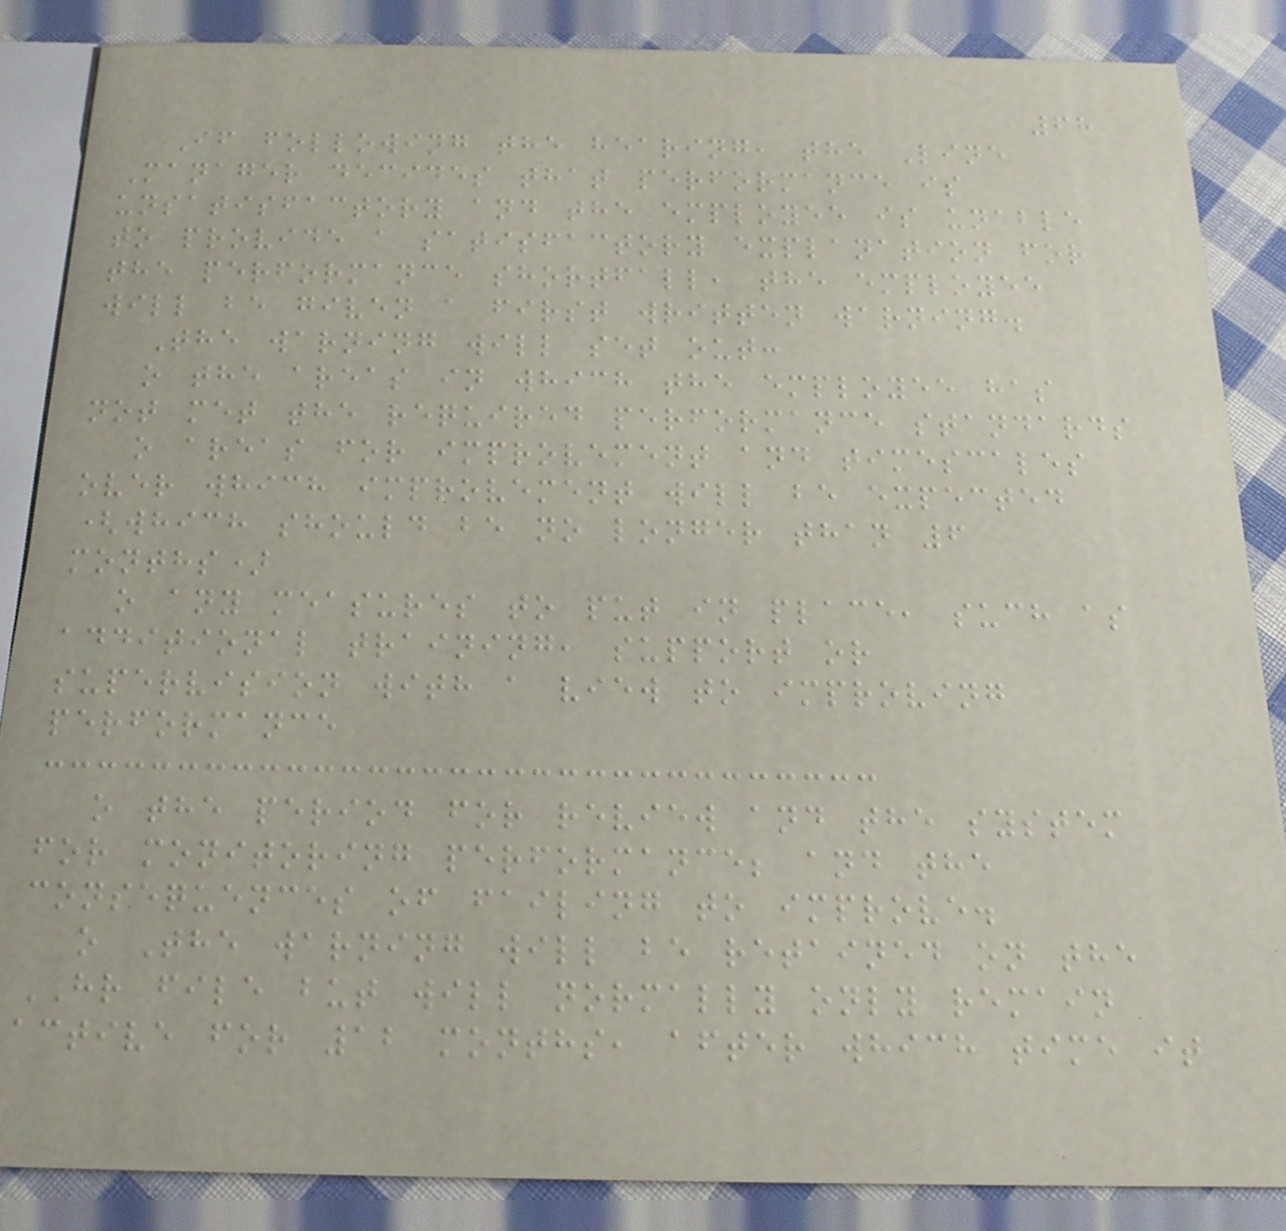68
If following the hearing, the Line
Manager decides that performance is
unsatisfactory and the employee is unable
to provide a satisfactory explanation for
the performance shortfall, the employee
will be given a first written warning.
The warning will set out:
o the areas in which the employee has
not met the required performance standards
o areas for improvement and timescales
over which improvement will be expected
(which should be no longer than 6
months)
o any measures to put in place, such as
additional training, support or
supervision with a view to improving
performance
o the period for review and the system
for monitoring performance; and the
consequences of failing to improve.
o The warning will be retained on the
HR file but will normally only remain
active for 12 months, after which time it
